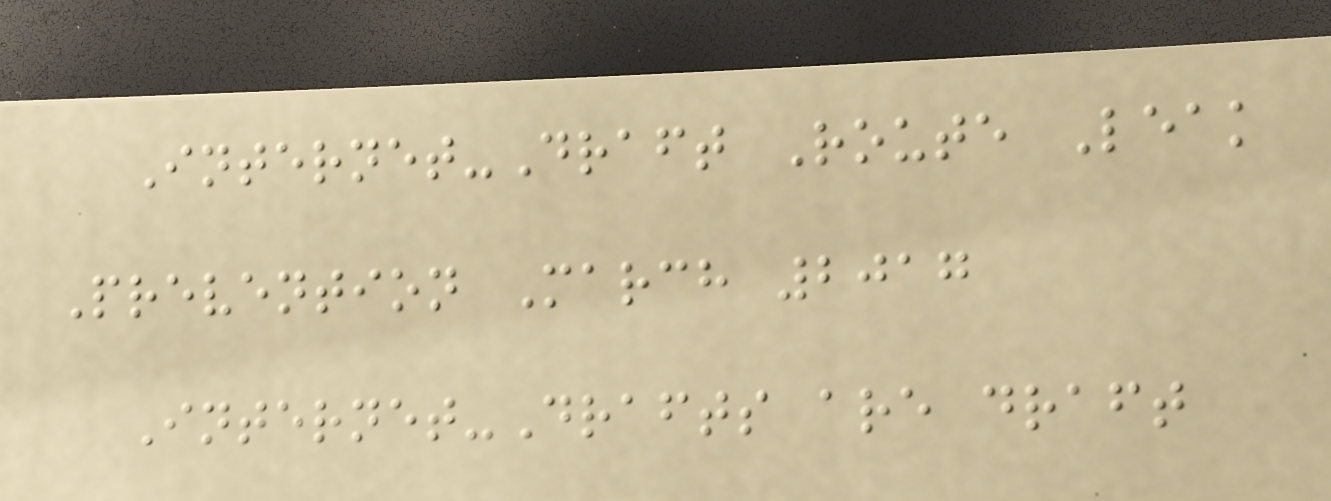Internet-Draft Route Leak
Prevention March 2017
Internet-Drafts are draft
